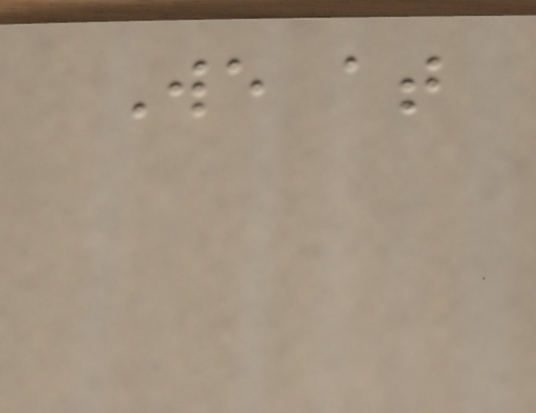We at
